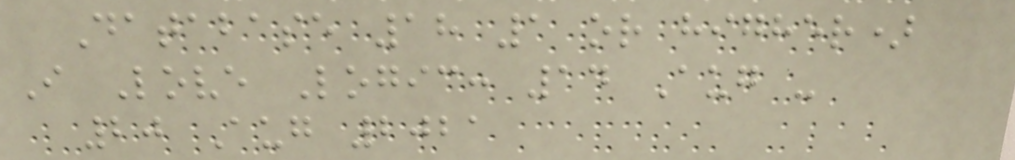Database 18 1 or higher)
I Love Logic: 14 Aug -
20 Aug 2021
